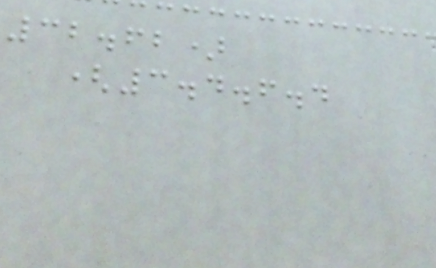32.62)
(3.4.6.4
